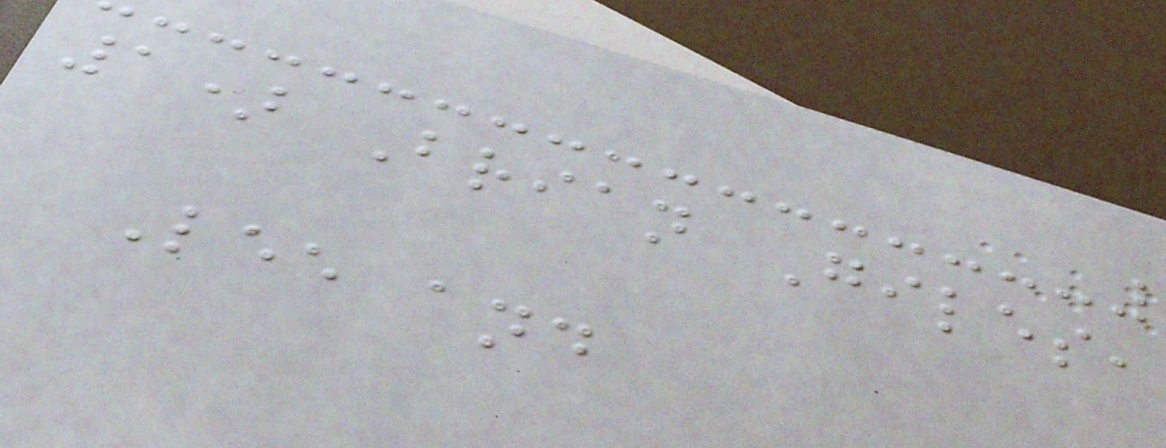1) Brian Giles,
Lee and
